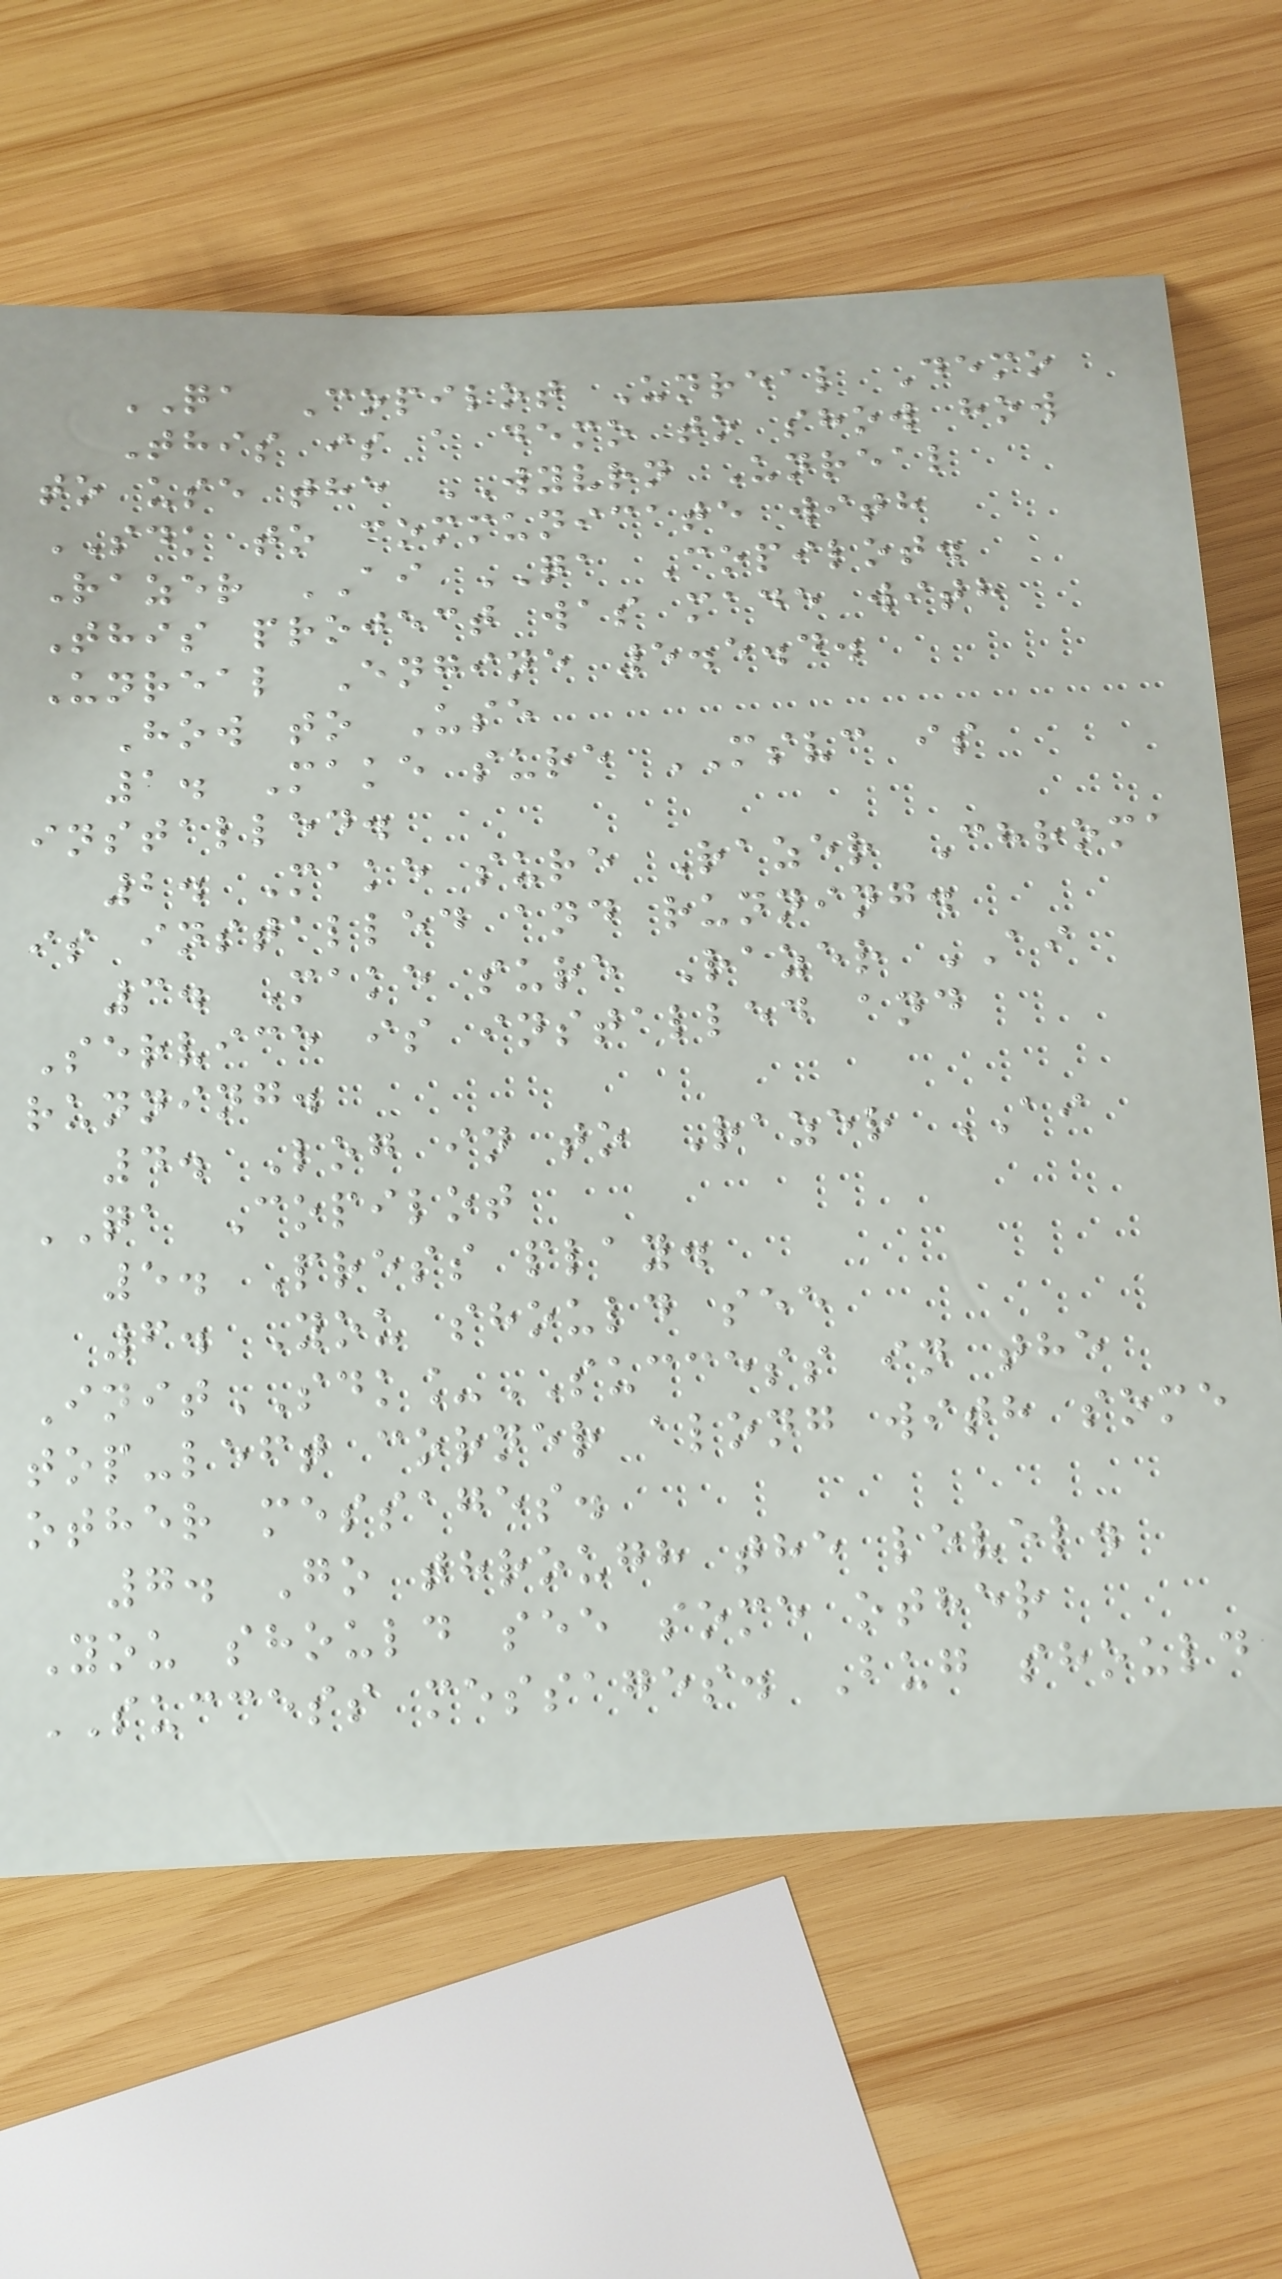QA Copilot Unreal Demo
This is a demo to show how
to use the WYVRN Unreal
SDK to communicate with
Razer AI QA Copilot.
This project was made with
Unreal Engine 5.5.4.
How to Use
1. Make sure MSVC is
installed.
2. Make sure Razer Chroma
is installed and running.
3. Make sure Razer AI
Service is installed and
running.
4. Log in to Razer AI
QA Copilot
5. Press play.
6. You should see
InitSDK_SUCCESS in the
top-left corner along with some
other messages.
7. Go through the level.
You should see some other
SUCCESS messages. Bug should
